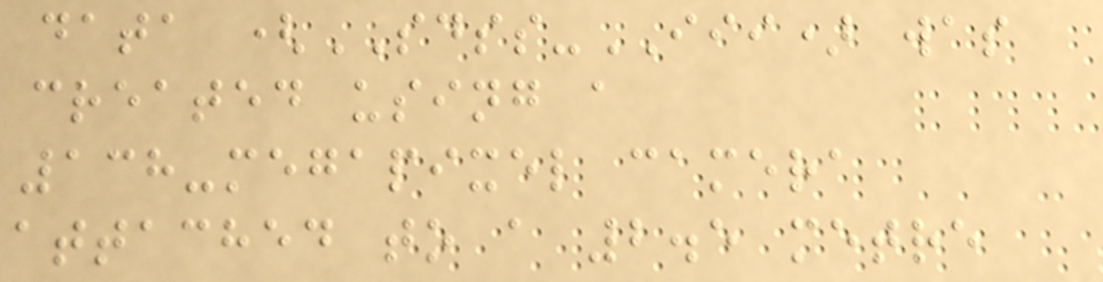data (SDSS-III) was
created using a
138-megapixel camera
attached to a 2.5 metre
